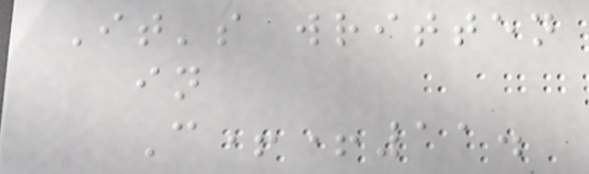It's written
in
C++11.
